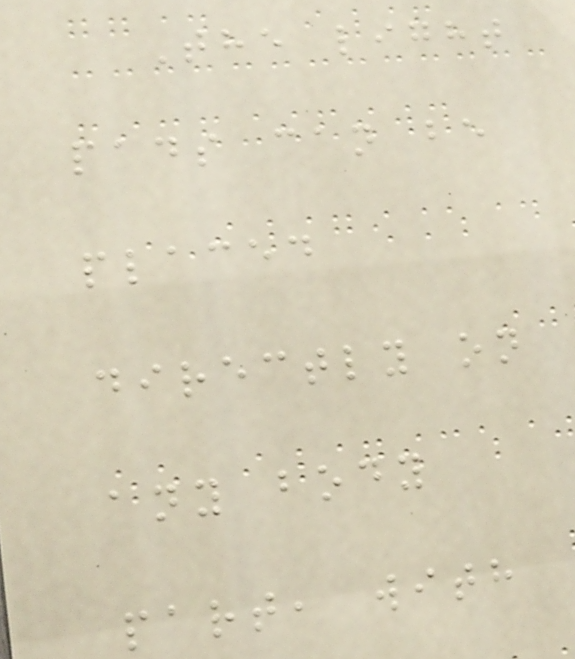The light
pads can be
placed
directly on
any body
part, with
